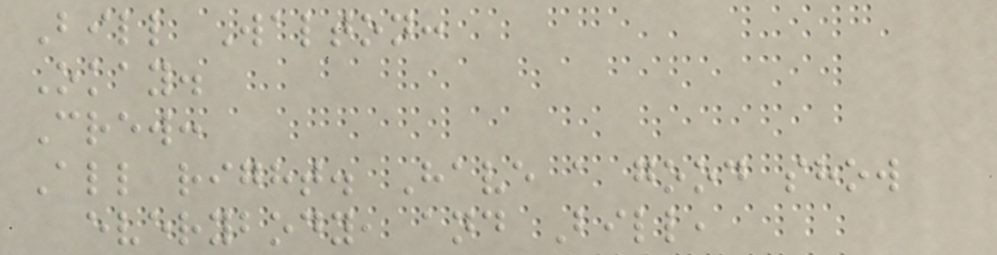Bill Walton:
Okay.
Crew:
All right. Have a good show
everybody, and Bill,
